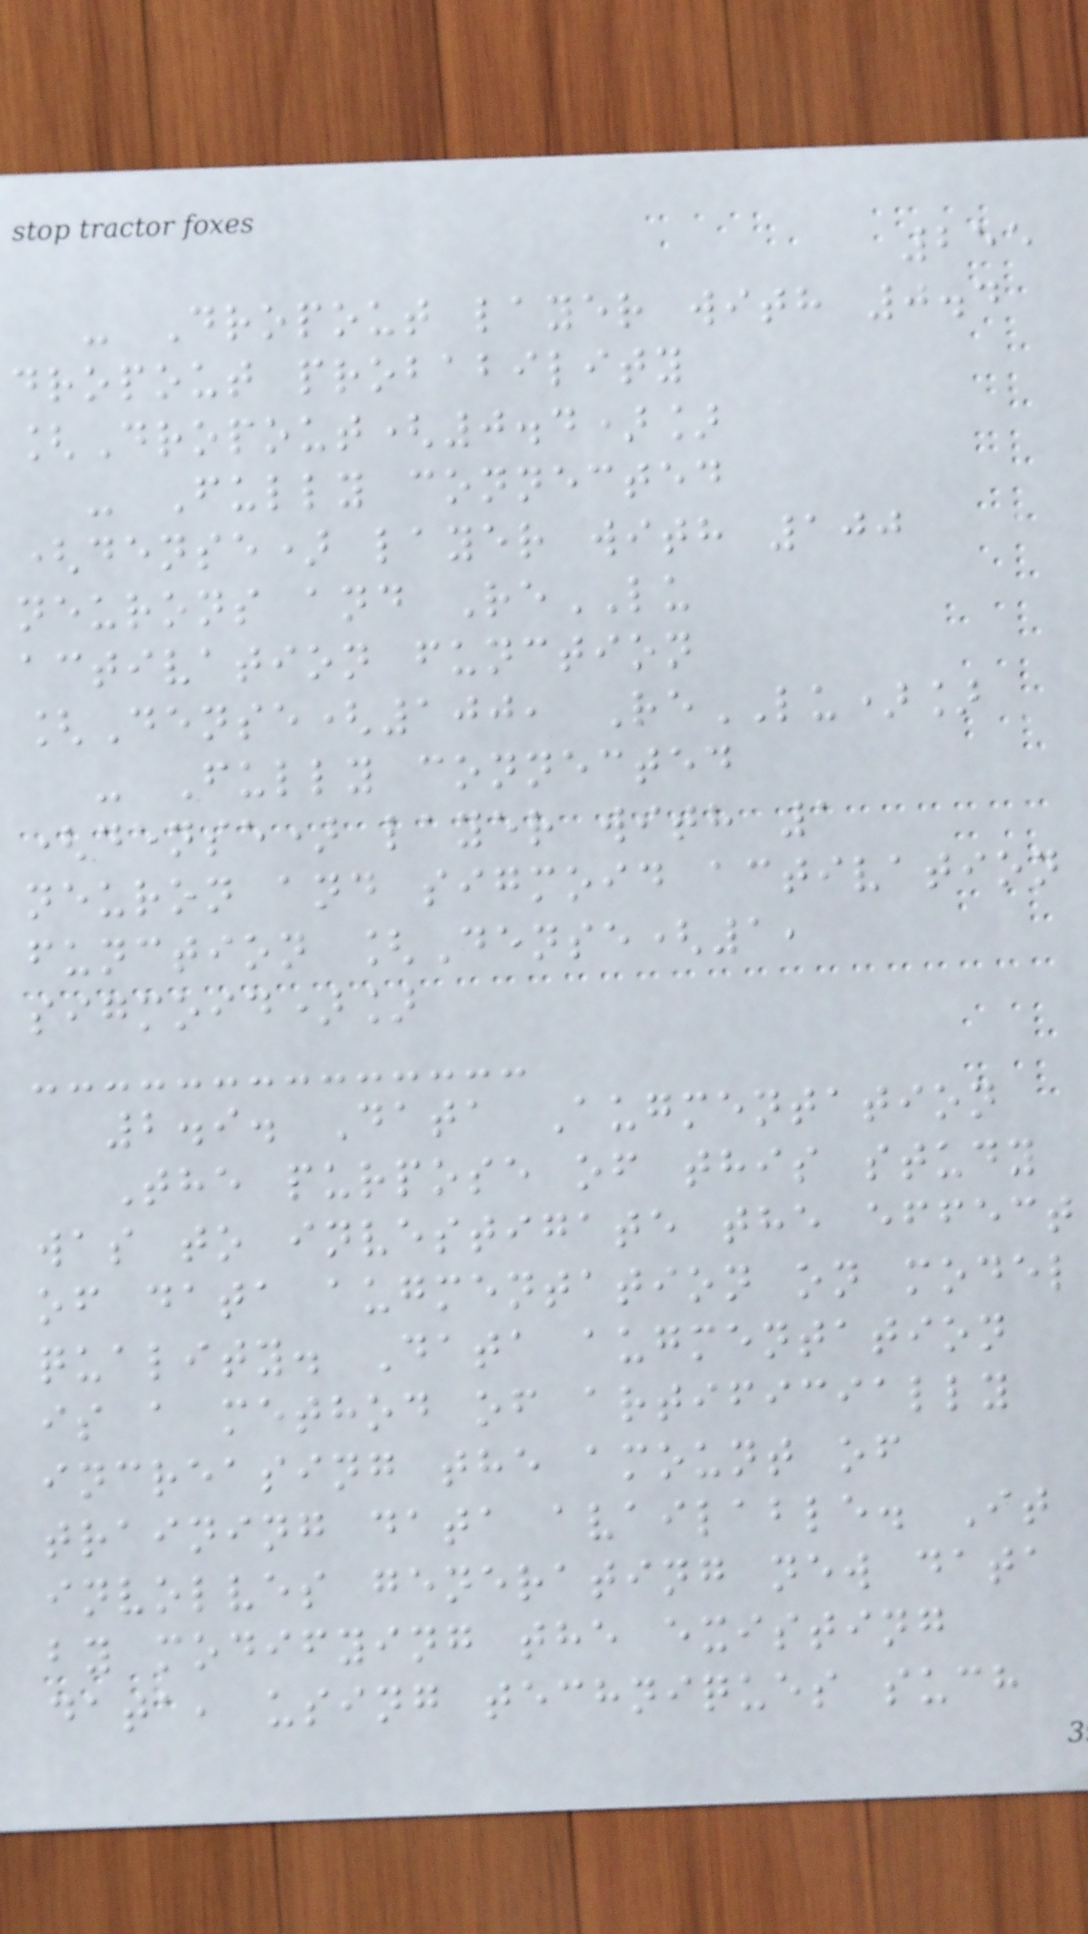255
- Dropout layer with 0.4
dropout probability
[Dropout(0.4)]
- Fully connected
(dense) layer with 100
neurons and ReLU
activation function
[Dense(100, ReLU)]
- Fully connected
(dense) layer with 1
neuron and sigmoid activation
function [Dense(1,
sigmoid)]
2.9. Data Augmentation
The purpose of this study
was to investigate the effect
of data augmentation on model
quality. Data augmentation
is a method of artificially
increasing the amount of
training data available. It
involves generating new data
by modifying the existing
data, using techniques such
